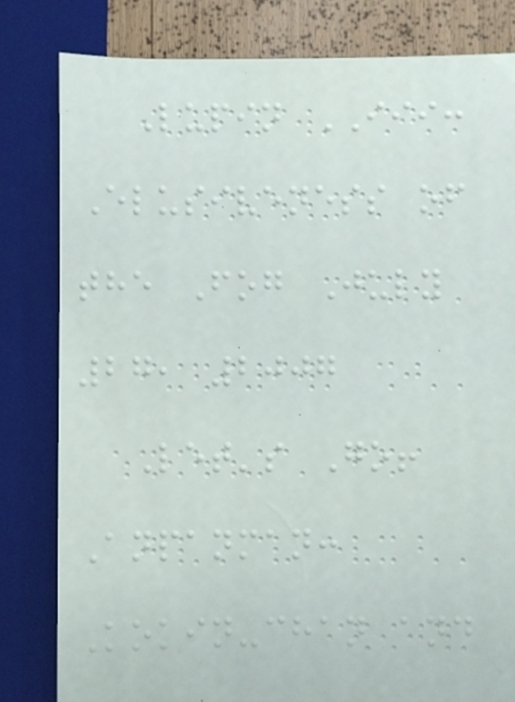Lupin III:
Elusiveness of
the Fog July
27, 2007
Let's Go!
Anpanman:
Kokin-chan and
